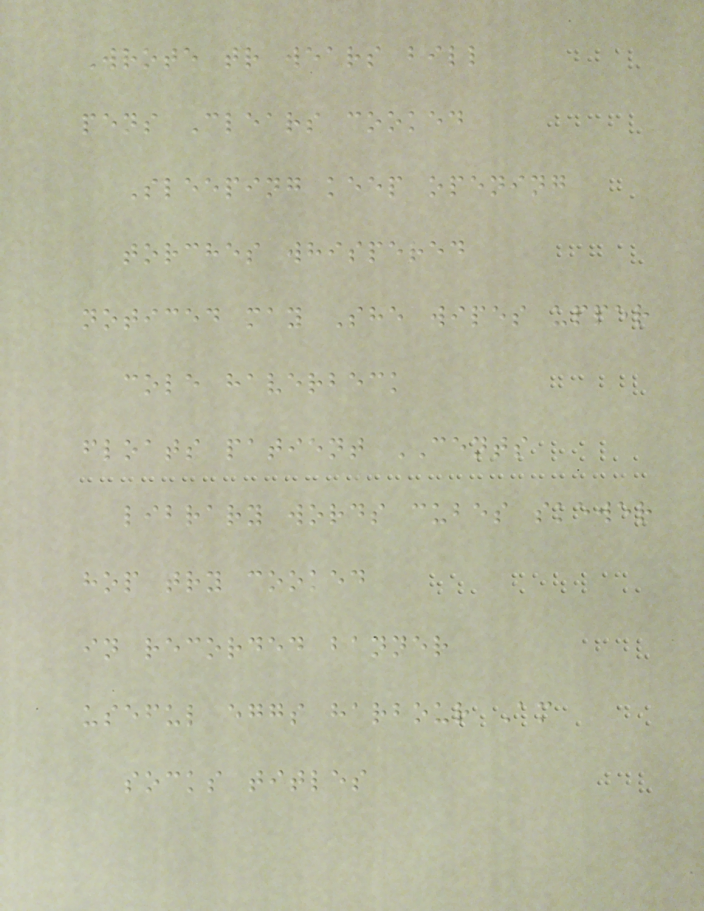Wrote tr wears bill
pens Clears cooked
Sleeping keep opening
torches whispered
noticed may She wipes upper
cole haverbeck
floats patient CENTS
library words cubes skewer
hop try cooked
in recorded banner
useful eggs harbour Am
socks titles
